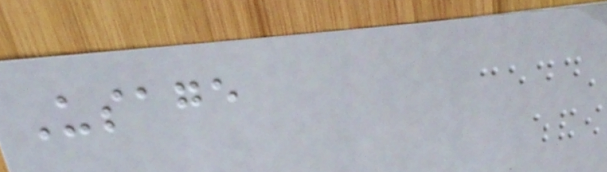Usage
